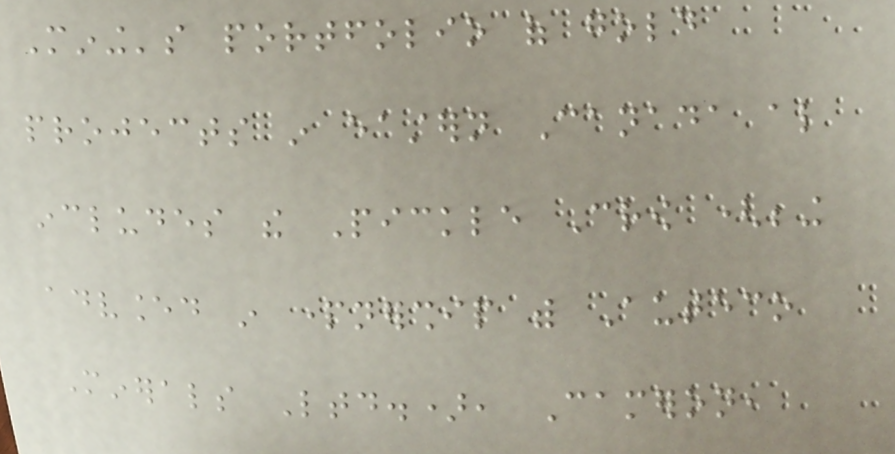Mining's portfolio of gold
projects in eastern Canada also
includes the Pickle Crow (being
advanced in partnership with Auteco
Minerals Ltd.), Cameron,
